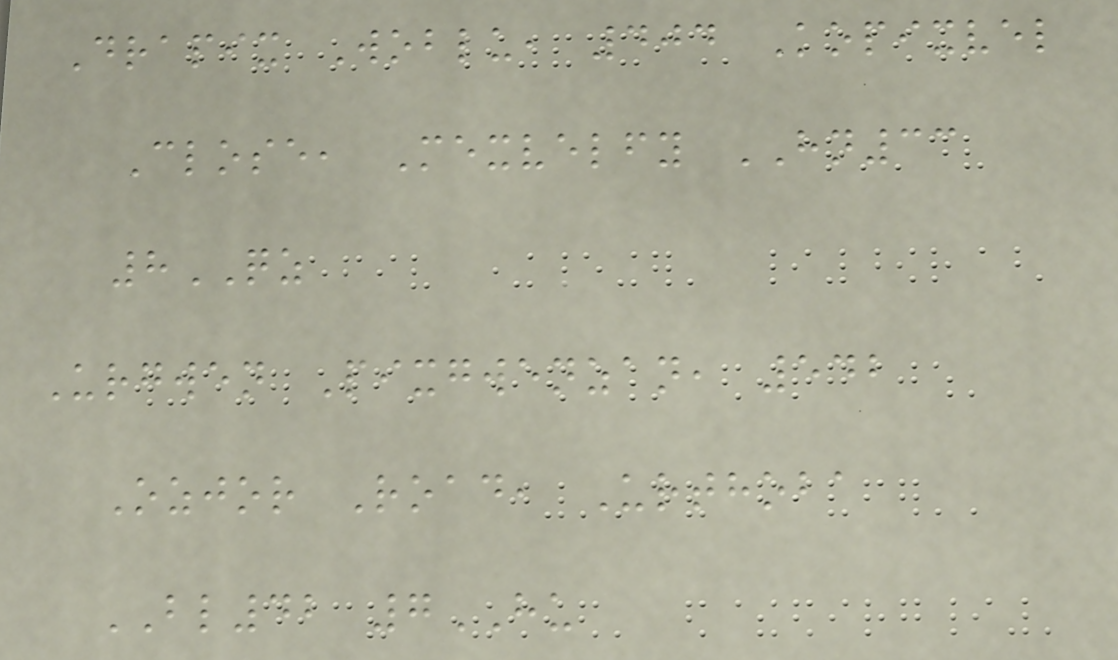Drapix Woblu, 404 Kopixvel
Close, Mexvelfy HN33
8QZ
Urgwen Pixgwenzan, 542
Ozjor Road, Urthoba
BL42 7HU
